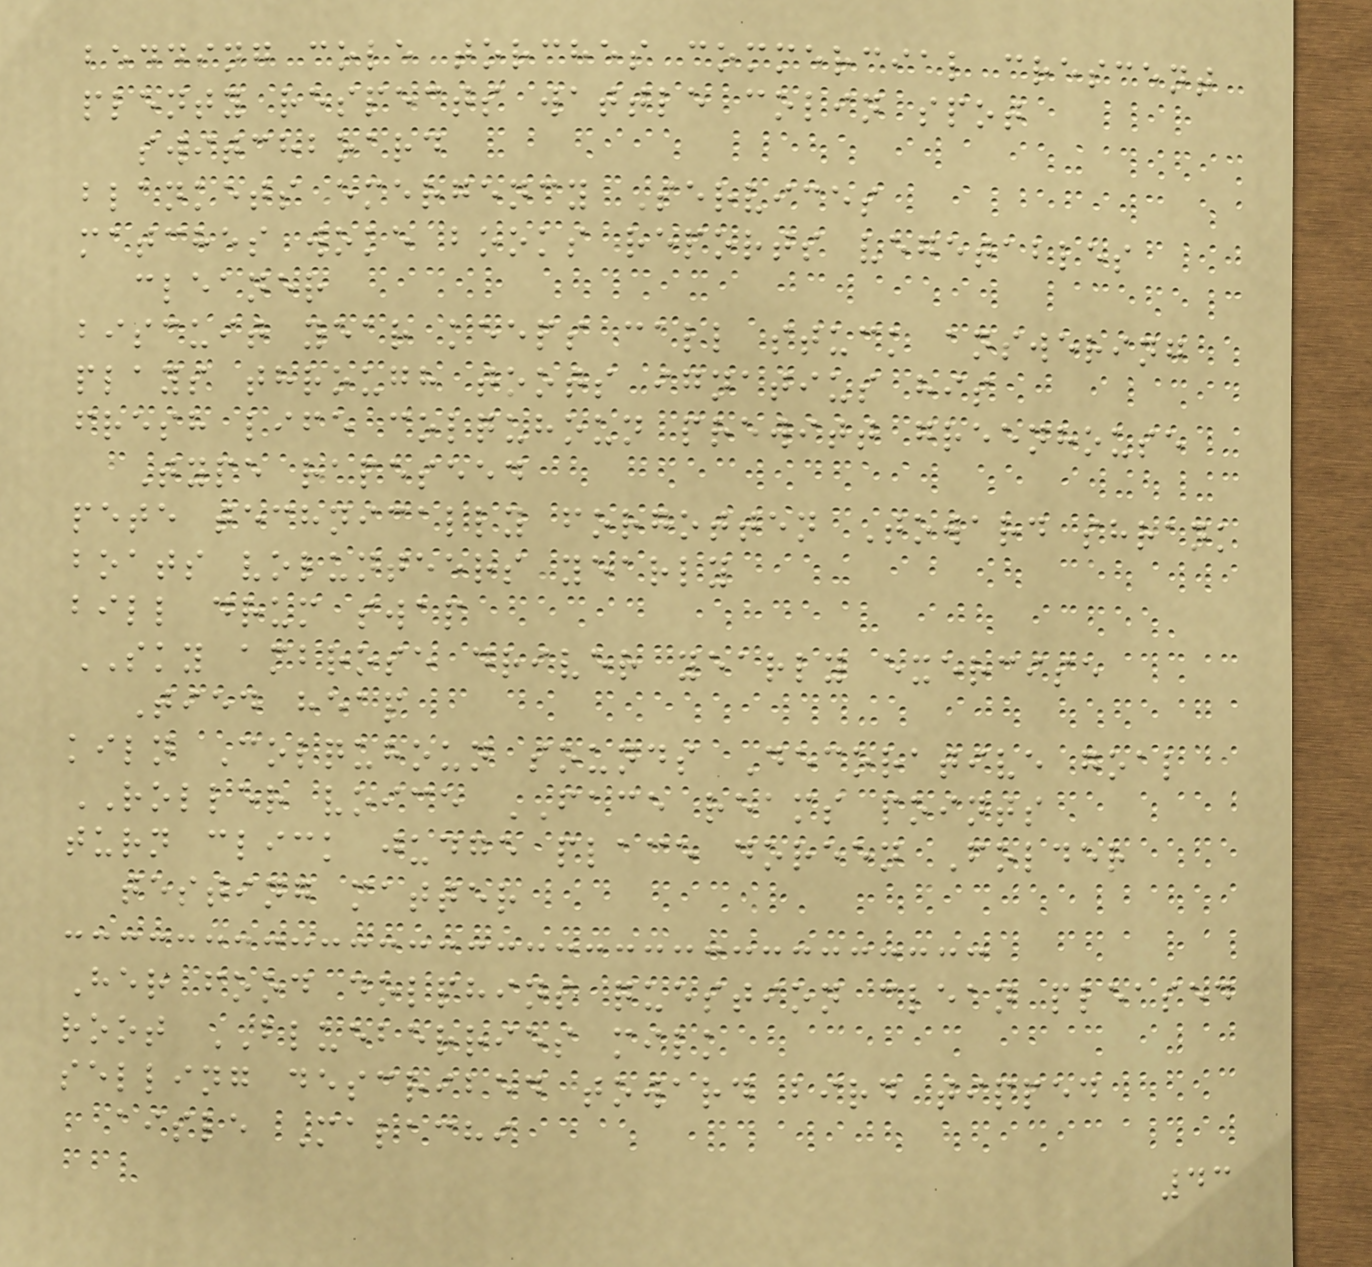bedding cole torches commercial crescent
plenty respects wattle colin spot
switchboard
blankets emergency Services
matches woke books reports vegetables
cleaner
biscuit year keeps call stuck answering
plays through toots ignatius his
fresh life colquhoun prewitt greenhouse
Type rapeseed
pete technically forgotten Toward shrank
boats volunteers yearly
bill drum swap
SKY ambrose driver yearly exercise
Tied heap
kiln Colquhoun sounds Decorative goal
ROLLER voice FACE reams points
turn click judge place doreen Folder
testing matter
Her food dolphins question clean pleased
root BLUEBERRIES milk
selling described toward bird tipped
aisle Malachi
43
